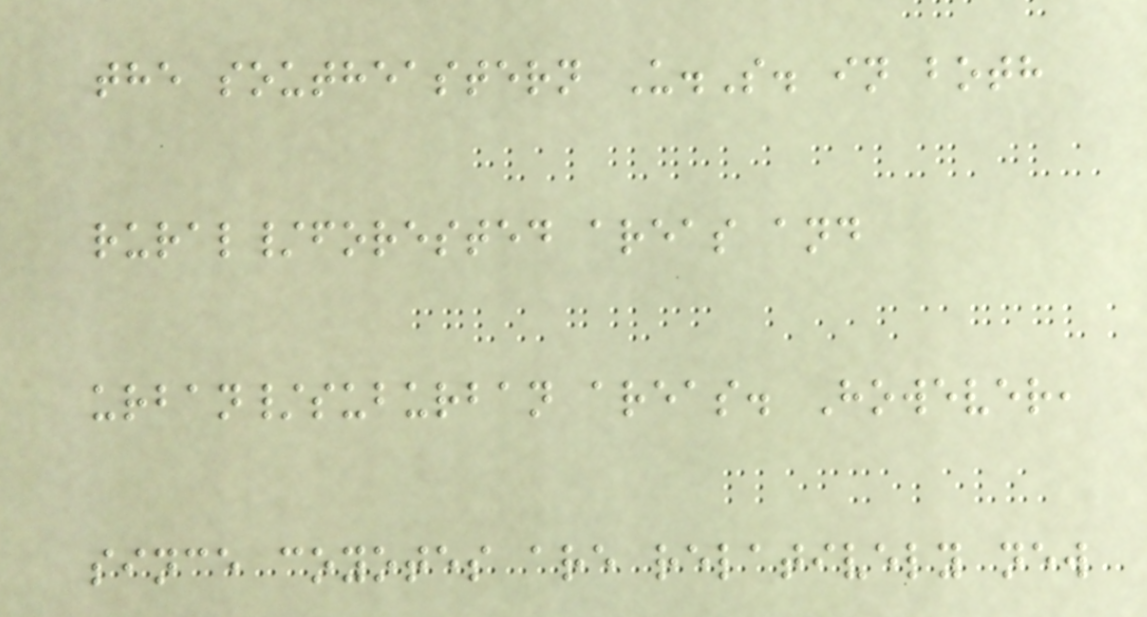the southeastern U.S. in both
rural/forested areas and
urban/suburban areas. However,
since coyotes are relatively new
